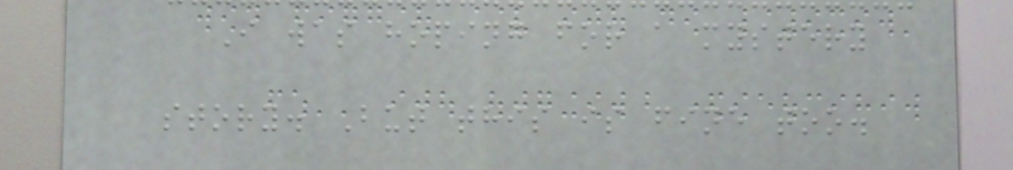I was hoping for a mystery
story. But this is fine too.
